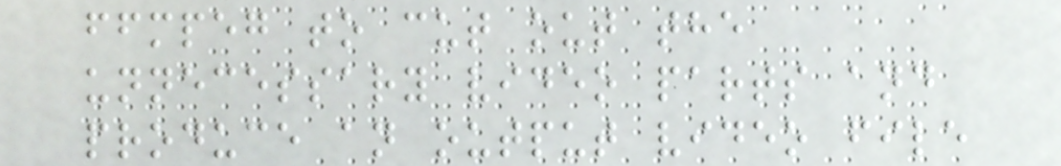ffmpeg to cut out the
unnecessary video parts and
produce an output video file
